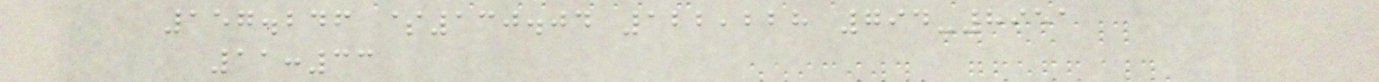157.246 $130.04 122,228 794-8951
11:33
